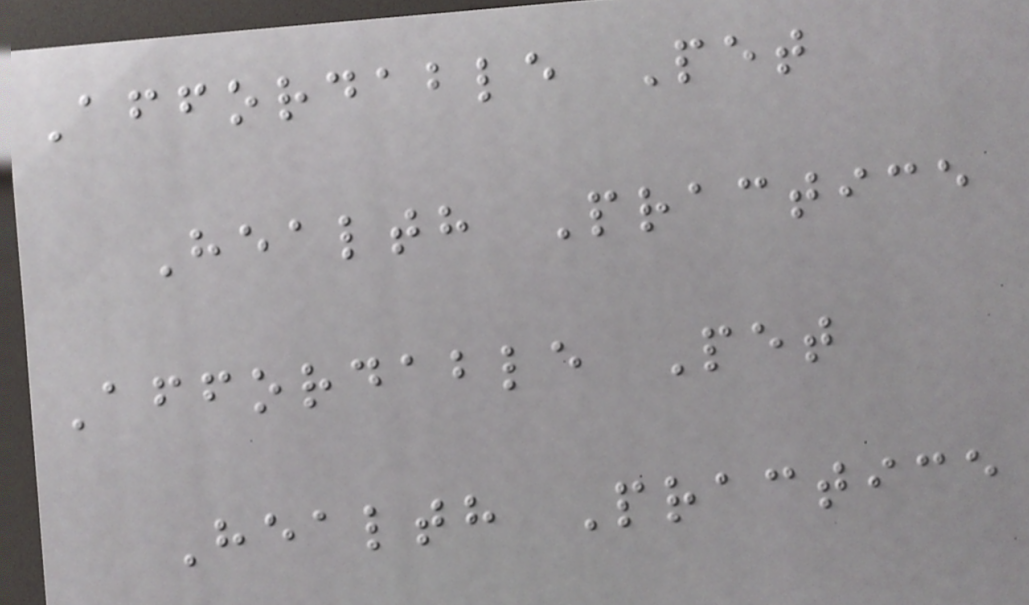Affordable Pet
Health Practice
Affordable Pet
Health Practice
